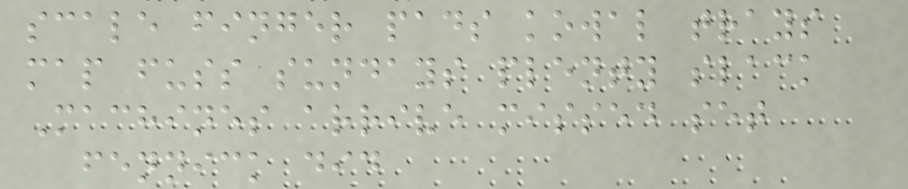scale finger pads kowal trays
map fuss sundays plenty slack
Machines arrive missed set
fennick did
